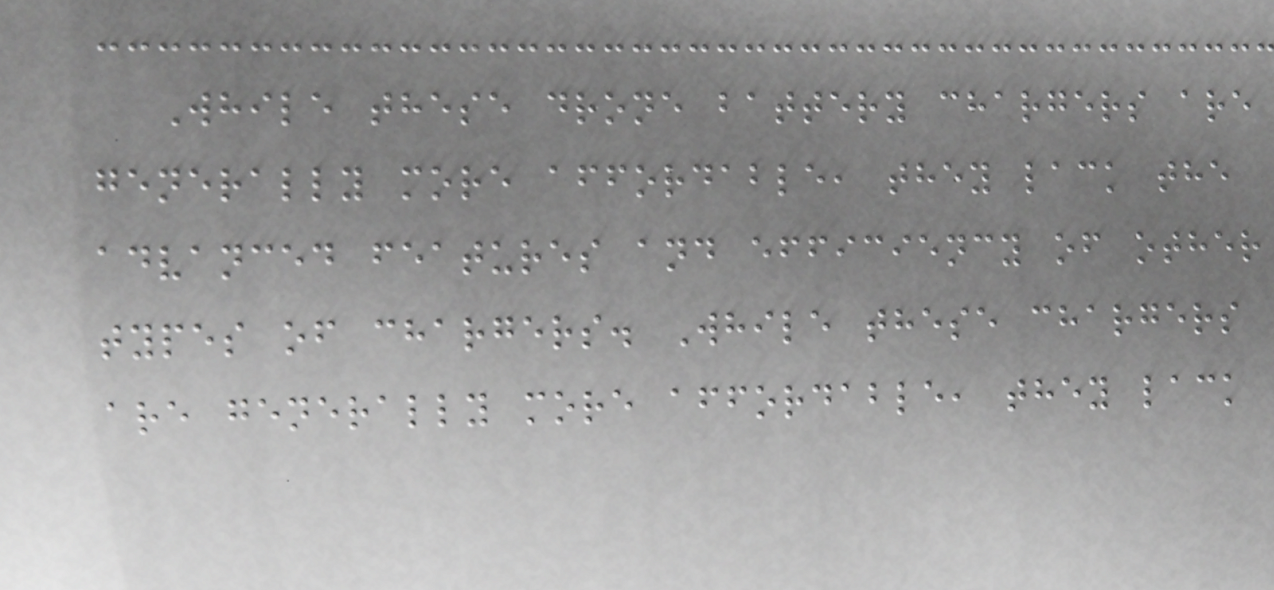While these drone battery chargers are
generally more affordable, they lack the
advanced features and efficiency of other
types of chargers. While these chargers
are generally more affordable, they lack
